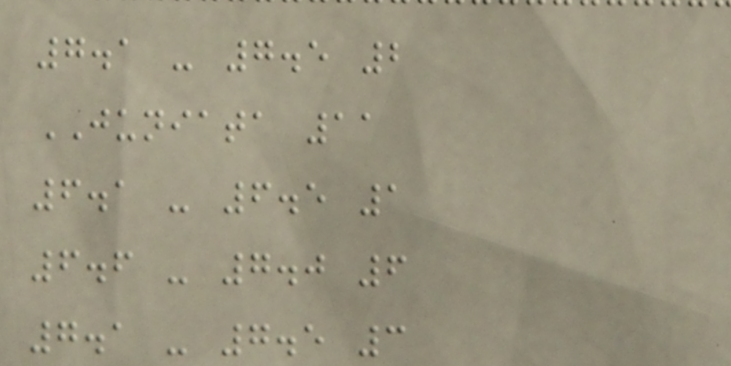7.1 - 7.5 2
JUNIATA 11
6.1 - 6.5 1
6.6 - 7.0 6
7.1 - 7.5 3
